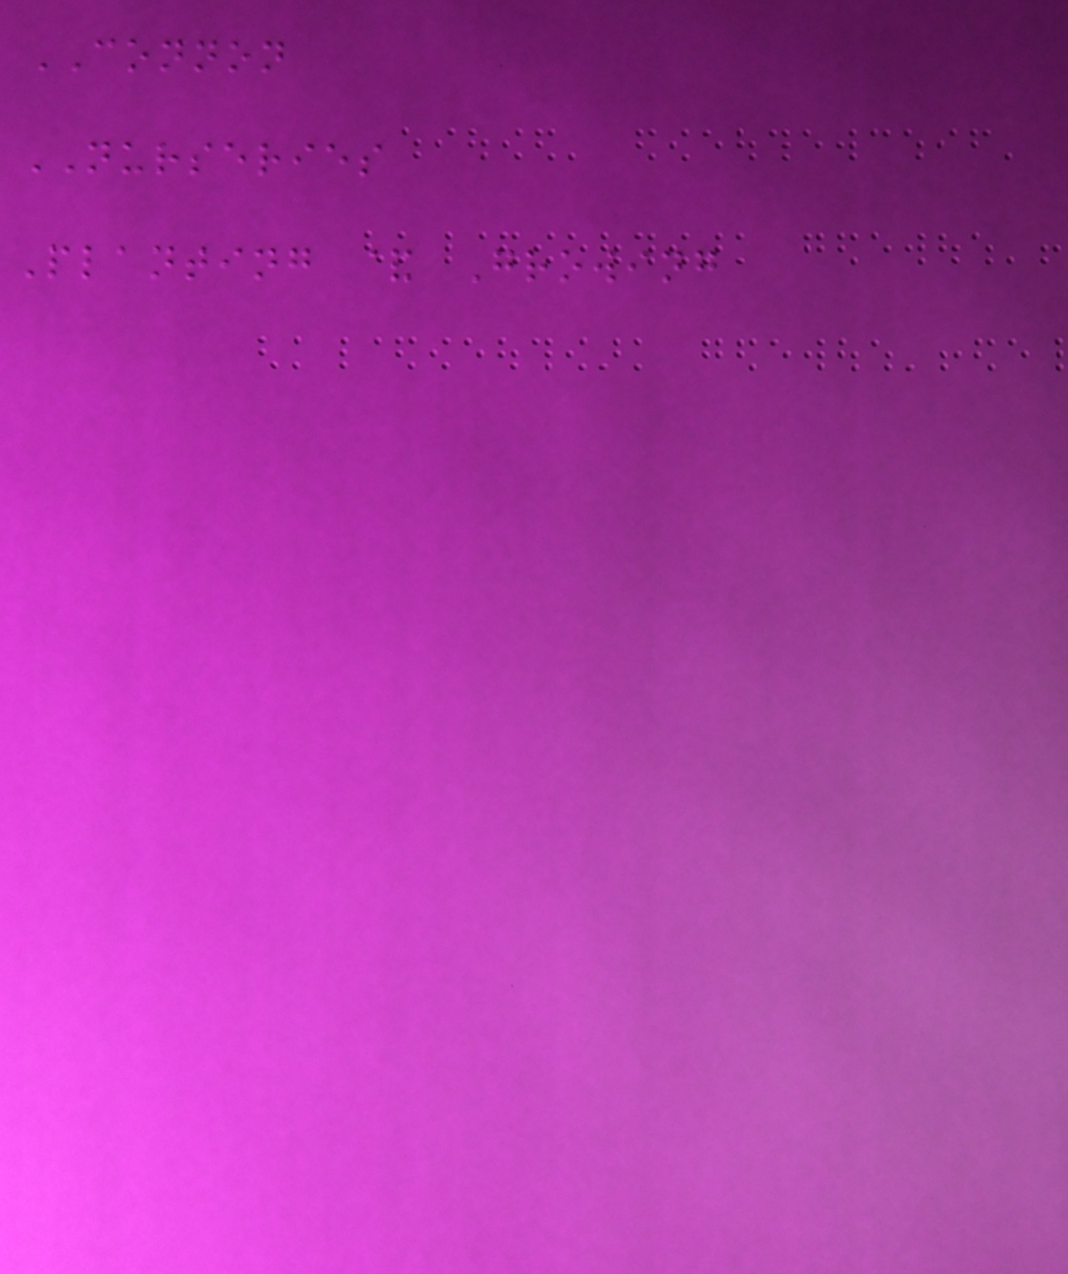CONNON
NURSERIES
Planting & Growing
